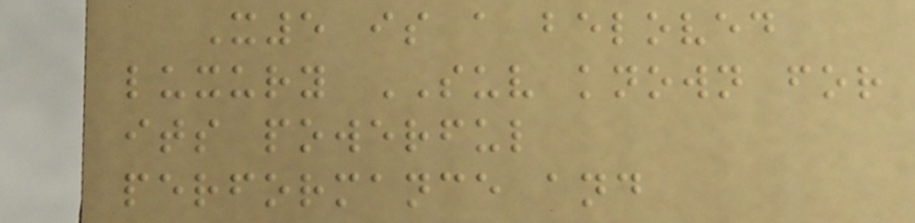X5 is a beloved
luxury SUV known for
its powerful
performance and
